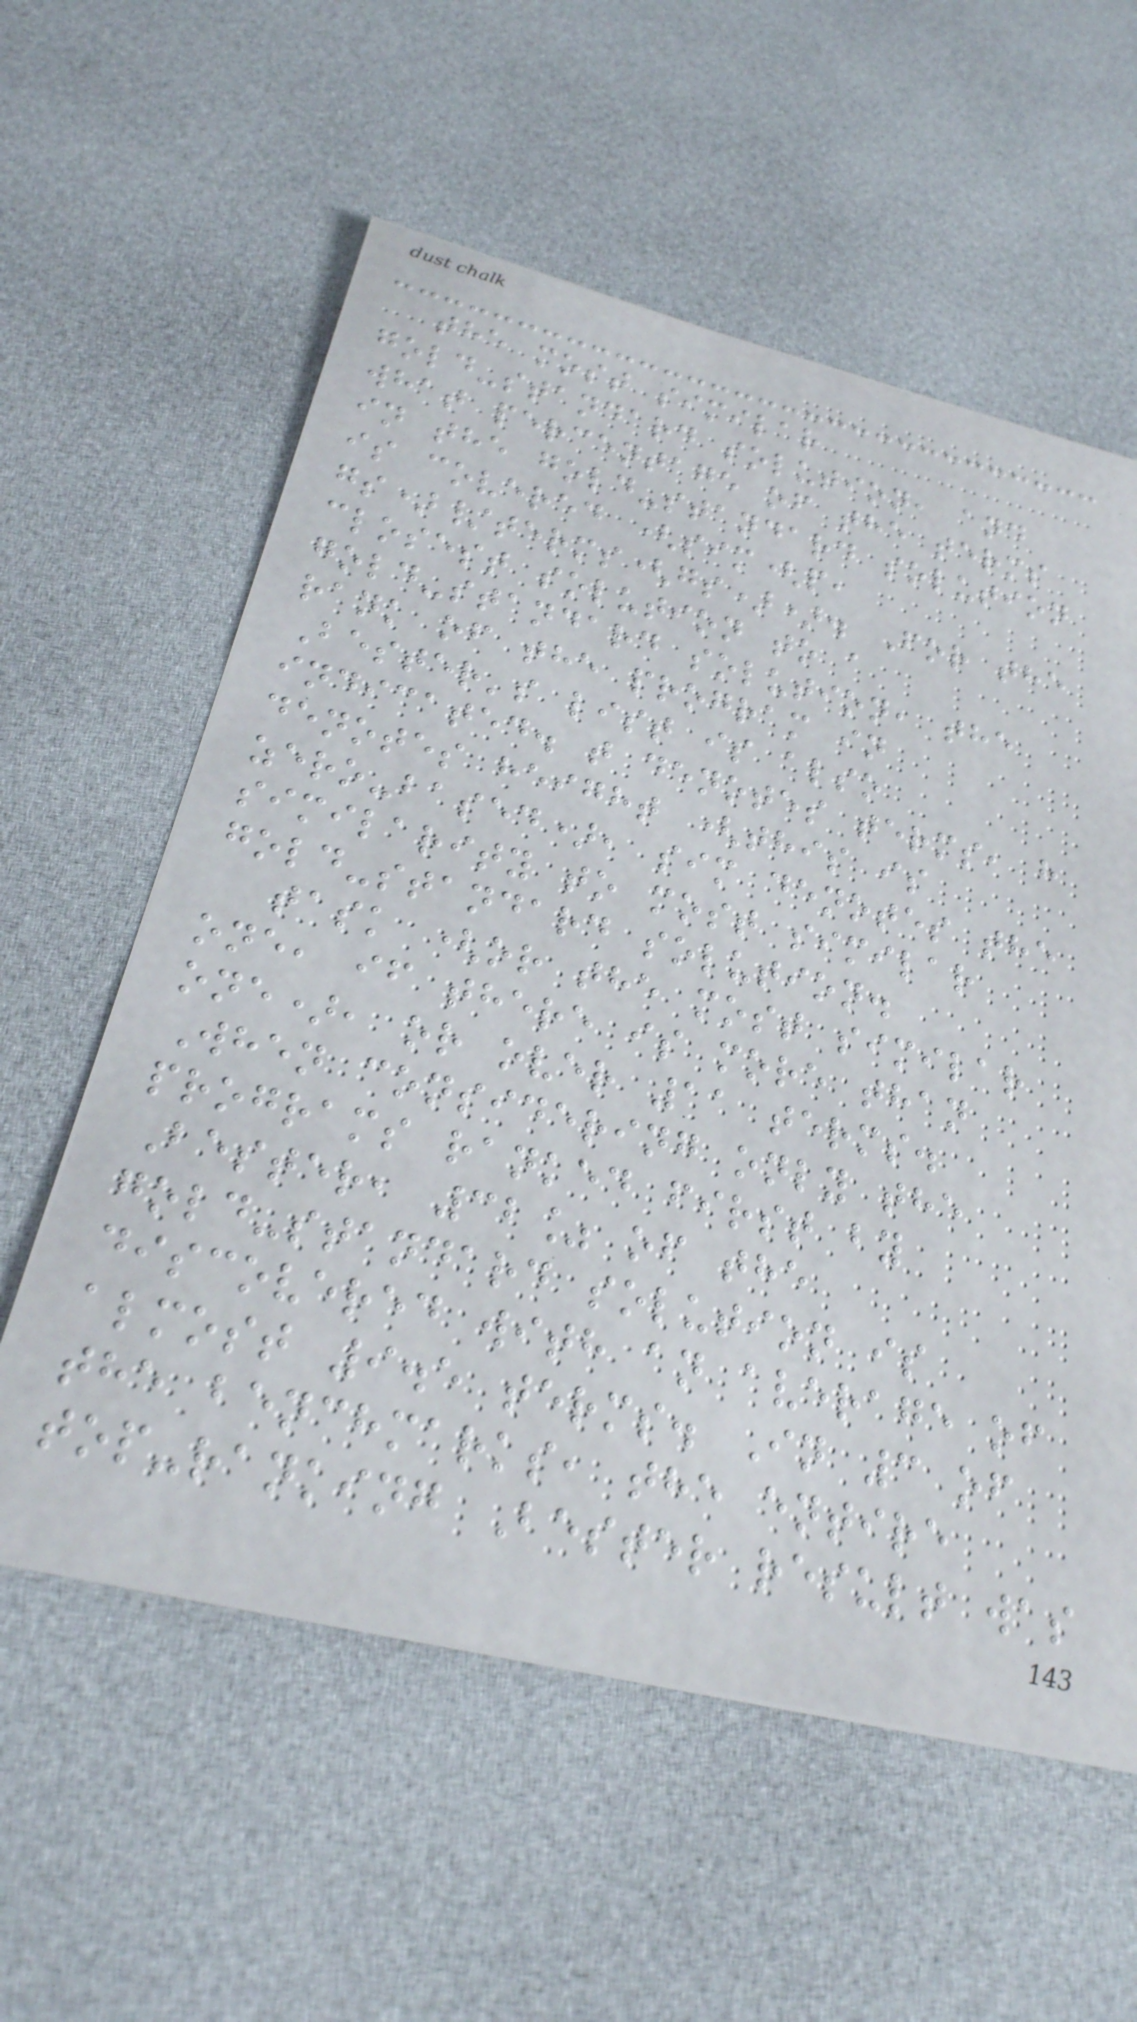the most similar
gold-standard solution, and
what percentage of the terms
in the gold-standard solution
is covered (sim(p,
gs)/terms(gs)). For the
closest solution to a
gold-standard solution, the
rank of the program in
Bester's list is also
indicated. t denotes terms, h
denotes height (this is
zero-based), sim denotes the
similarity to most similar
gold-standard solution.
task (or the most similar
one, if there is more than
one), or over 11 terms.
When considering only the
programs ranked first by
Bester, 32% of the
gold-standard solution is
discovered with an average of
almost 9.5 terms. In 3 of
the benchmarks, the entire
top-ranking Bester result was
